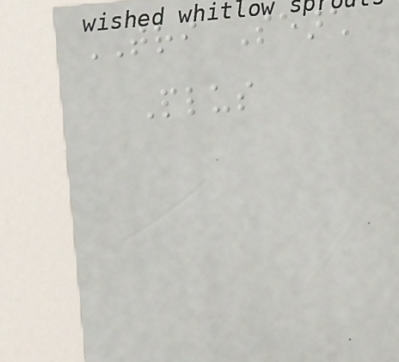TRI Search
Plus
